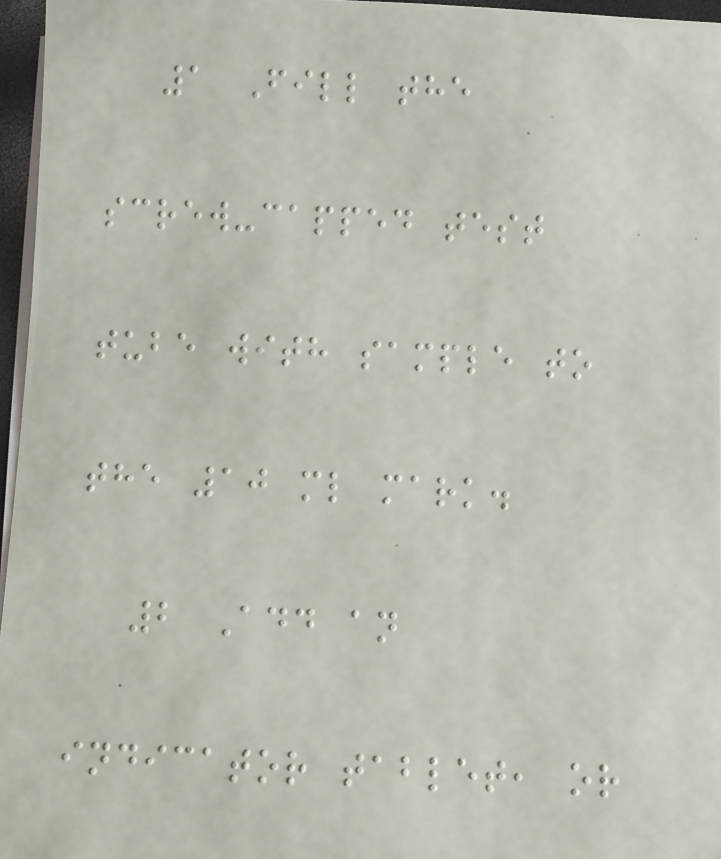1 Fill the
screw-capped test
tube with sample to
the 10 ml mark.
2 Add an
indicator tablet, or
